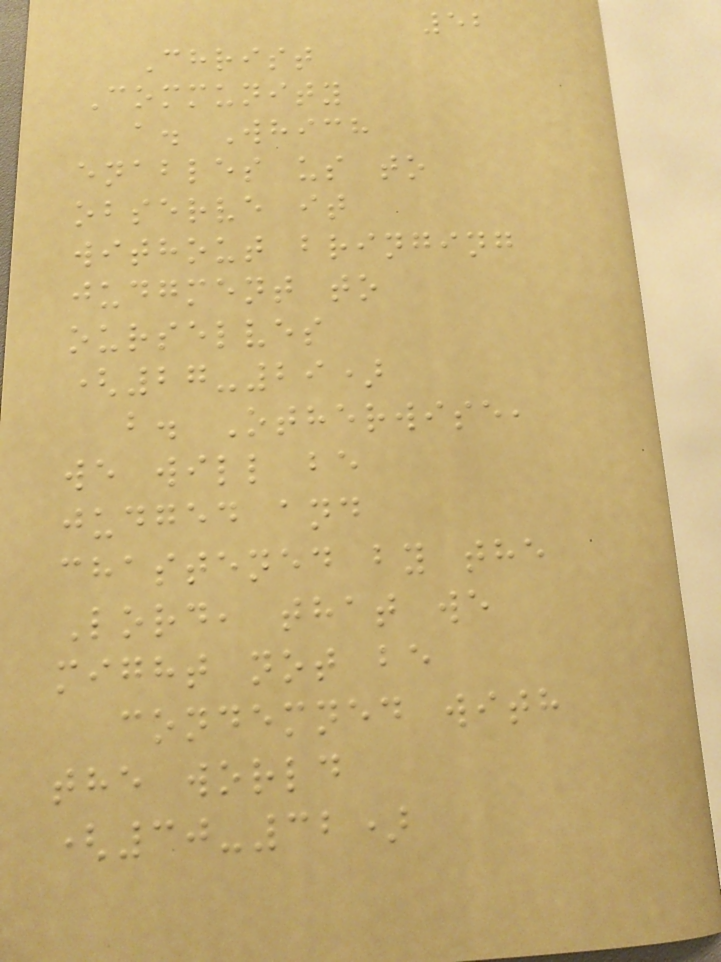52
Christ
Community
a. Which
enables us to
observe it
without bringing
judgment to
ourselves
(27-29)
b. Otherwise,
we will be
judged and
chastened by the
Lord, that we
might not be
condemned with
the world
(30-32)
